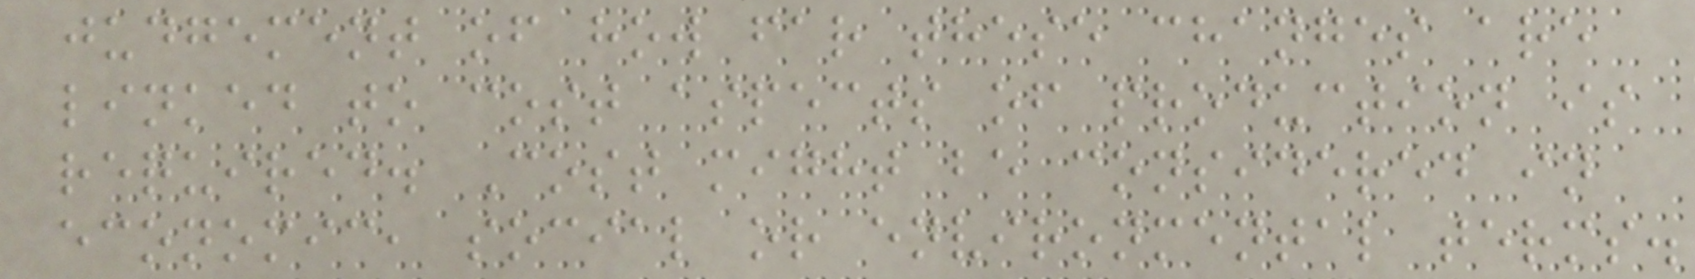judgement of how far these changes are
linked to cost aspects of production is
required. Cost might be considered in
economic, social or environmental terms.
